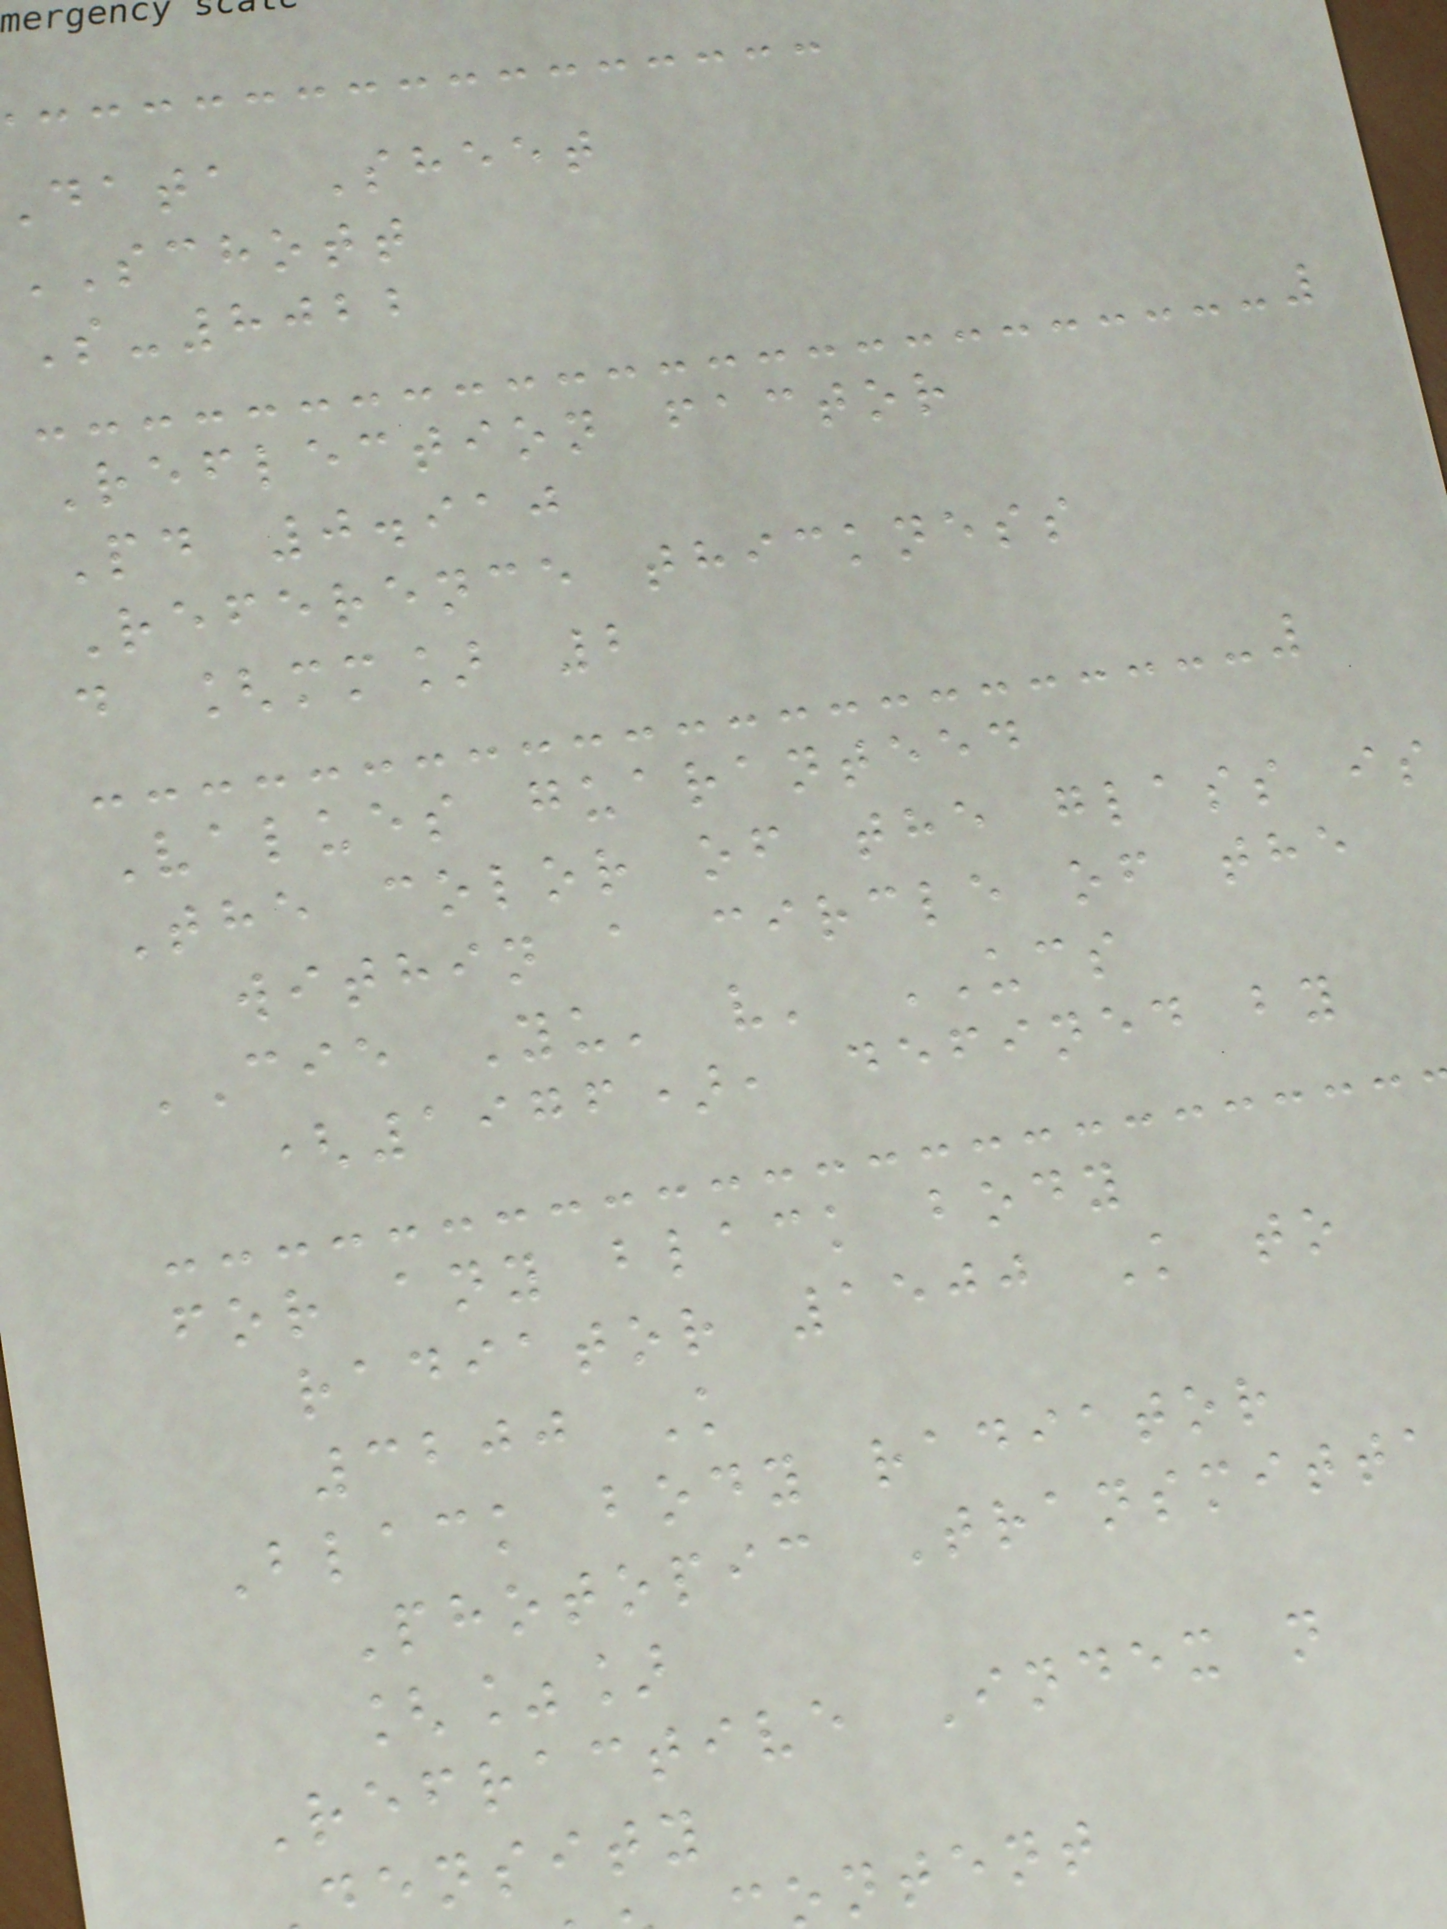data Sheet
SCHOTT
S-8022
Reflection factor
Pd 0.910
Reference thickness
d [mm] 2
Values guaranteed
The color of the glass is
within a circle of the
CIE Yu' v' UCS
(1976), defined by
for any black body
radiator 1500 K to
3200 K
Black body radiator
Photopic Transmitta
[%]
Refractive Index n
ensity
ontent
